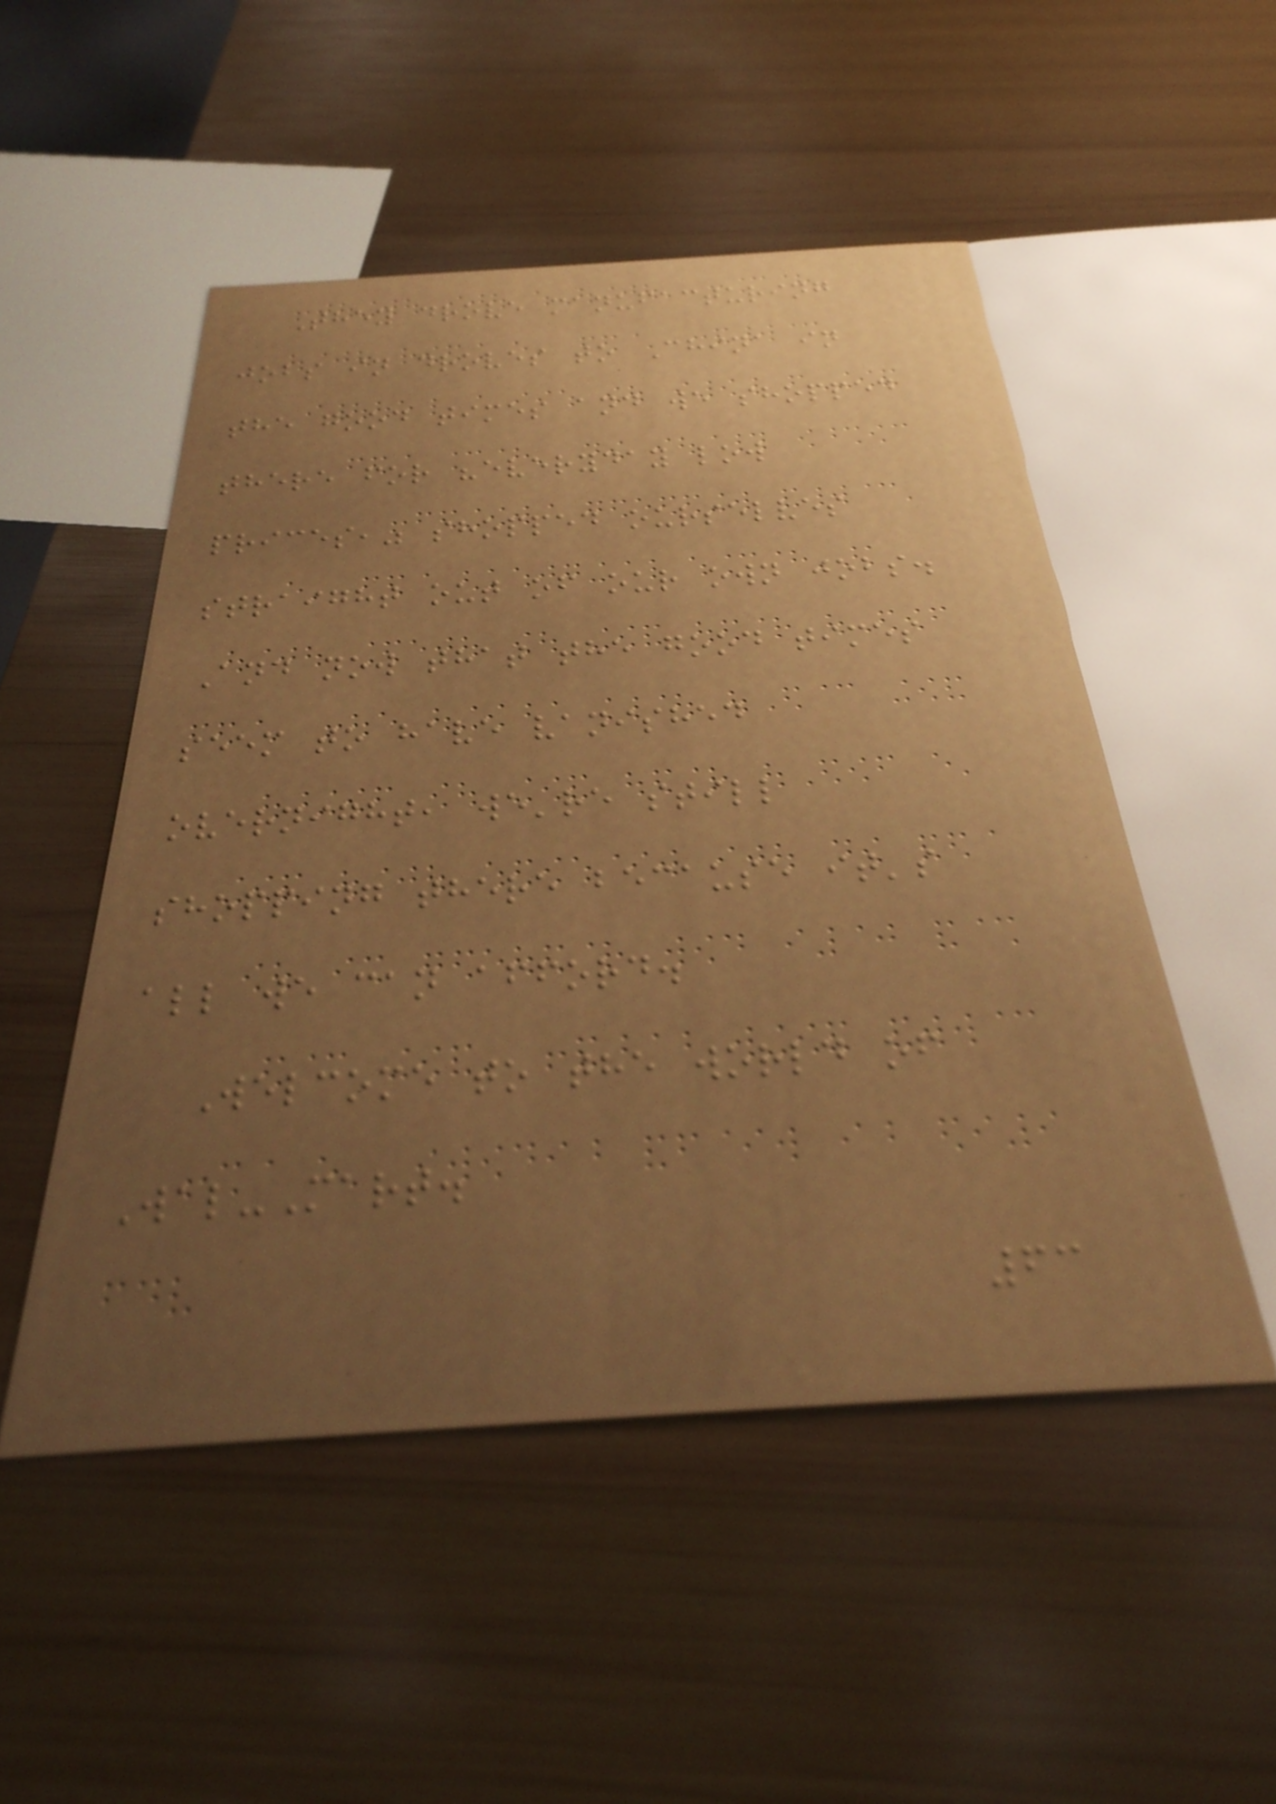They drove manufacturing
jobs in droves to China in
the good times and we shopped
there for "everyday low
prices," shopped ourselves
straight out of our own jobs.
And now that the good times
seem to have vanished
overnight, we're still
shopping there because it's
all we can afford.
Welcome to the world of
Wal-Mart.
63
